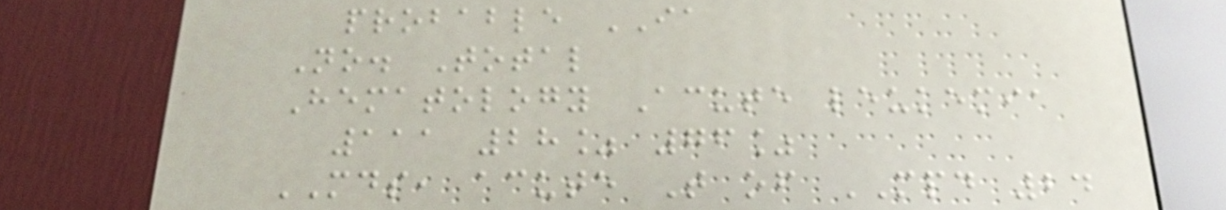probable IA
No. Total
Hematology Acute leukemia
111 28% 76%
MDS, acute T of MPD 24
